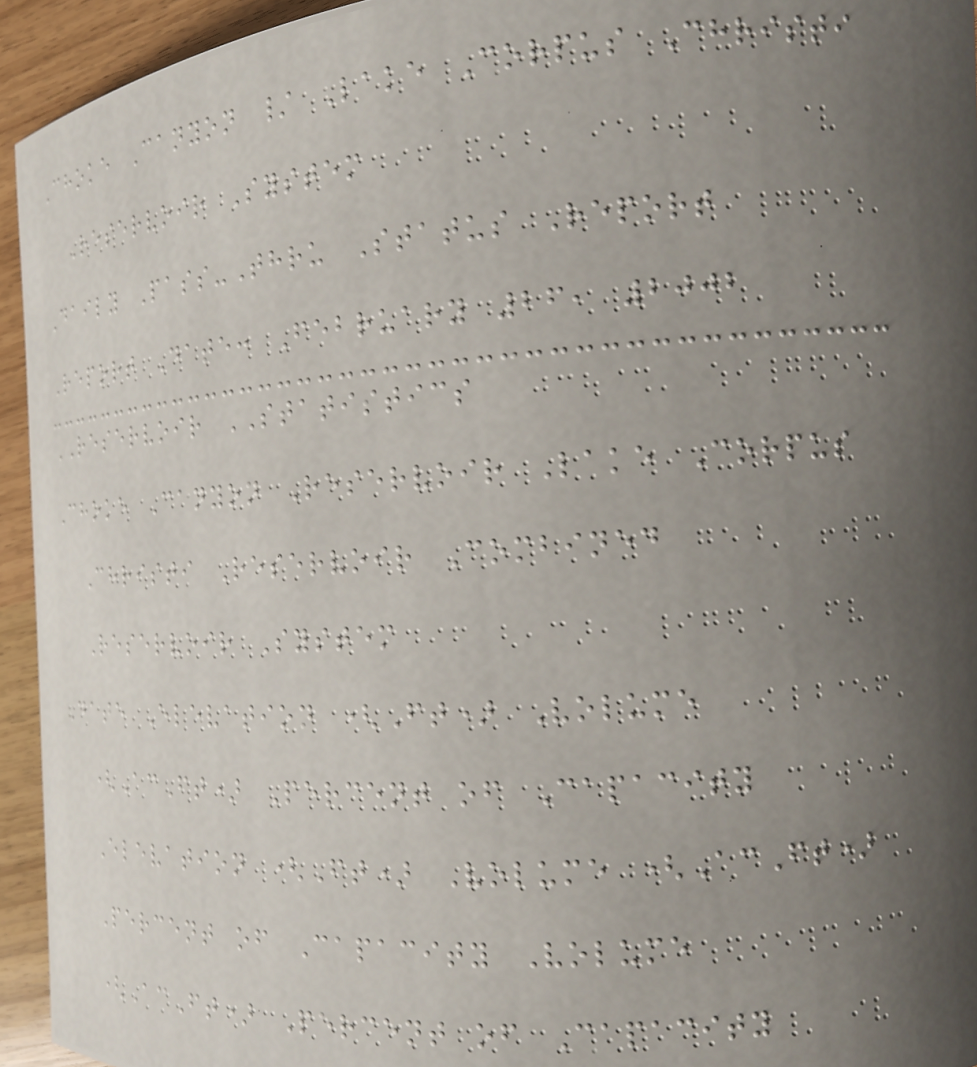Choke Canyon / Lake Corpus Christi
Reservoir System
Daily Pass-Thru Status Report
Report Date: February 26, 2002
RESERVOIR STATISTICS
Choke Canyon Reservoir Lake Corpus
Christi Reservoir Combined
Reservoir System
Date Elevation (Ft) Volume
(AcFt) Percent of Capacity
Elevation (Ft) Volume (AcFt)
Percent of Capacity Volume
(AcFt) Percent of Capacity
